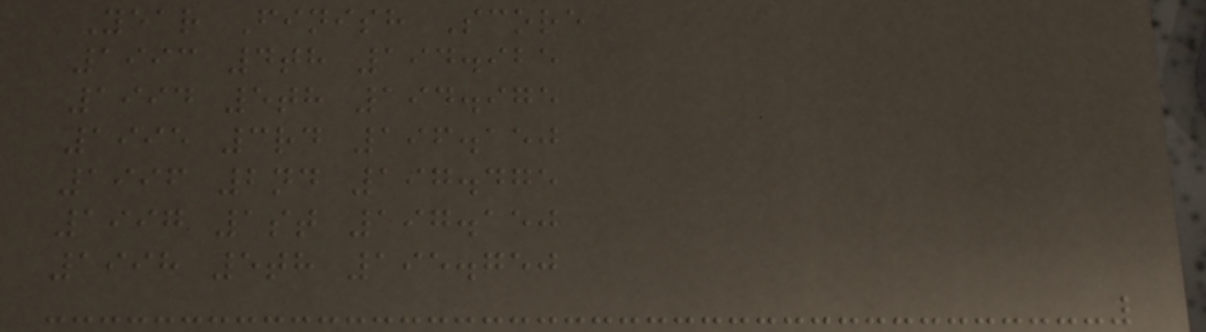Year Finish Score
1993 4th 194.925
1994 5th 194.975
1995 3rd 196.150
1996 2nd 197.475
1997 1st 197.150
1998 5th 195.750
